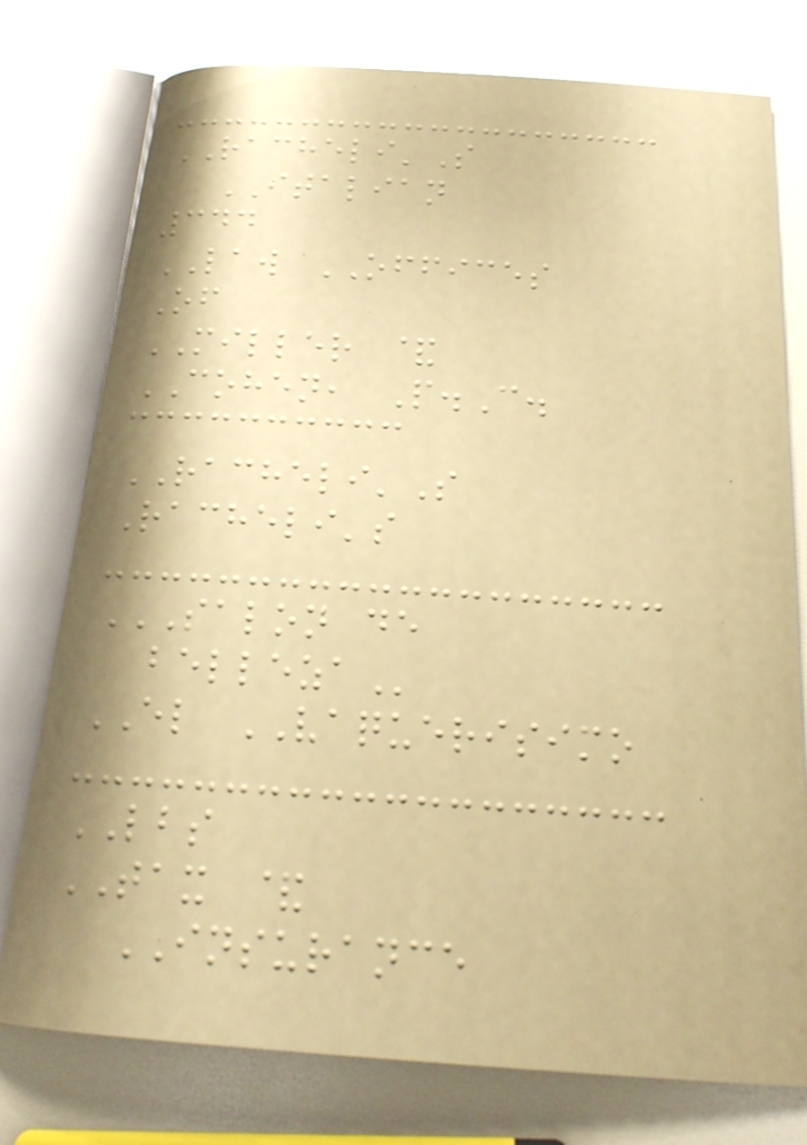RACHELI'S
ITALIAN
344
LAW OFFICES
Of
MILLER &
COHEN, P.C.
RACHELI'S
Racheli's
SALON DE
BELLEZA
EL VAQUERISIMO
LBS
TAX &
INSURANCE
